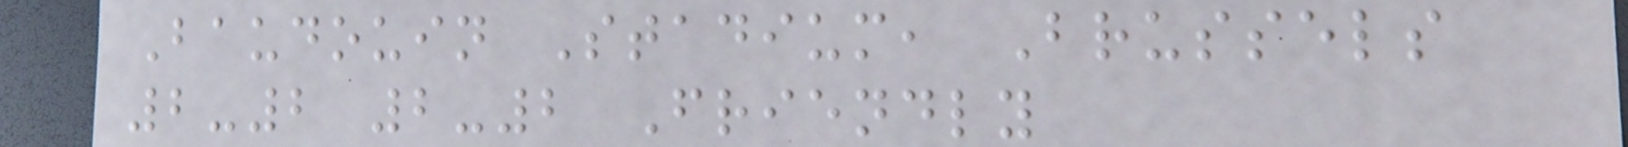Baudouin Stadium, Brussels
2-2 2-2 Friendly
